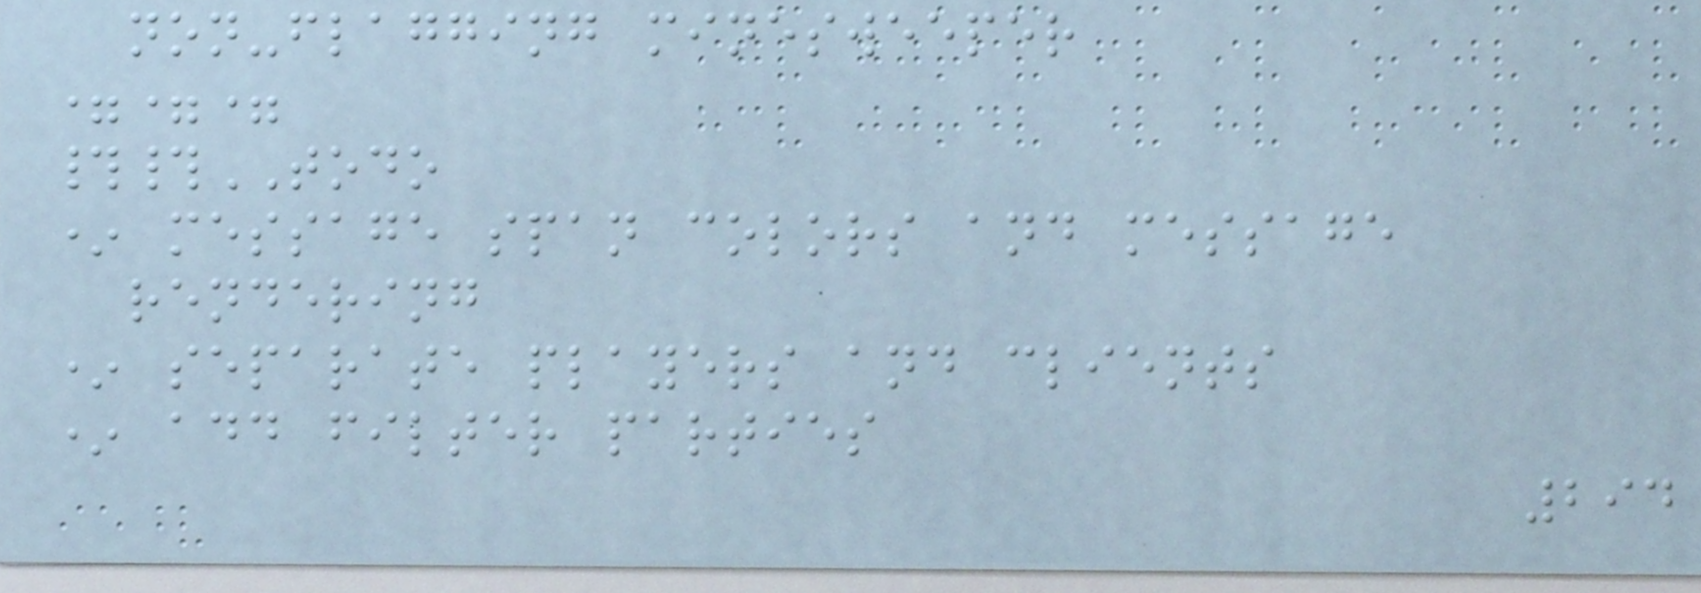non-flagging minesweeper
===
##TODO
* message span colors and message
rendering
* separate players and clients
* add filter parties
294
